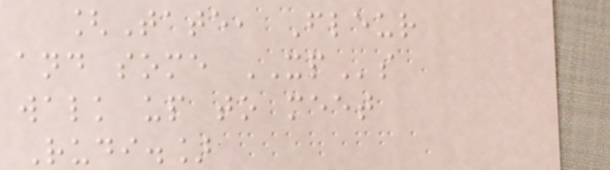[Tate, Fleur
and some XPs
walk up to meet
Rudi.]
